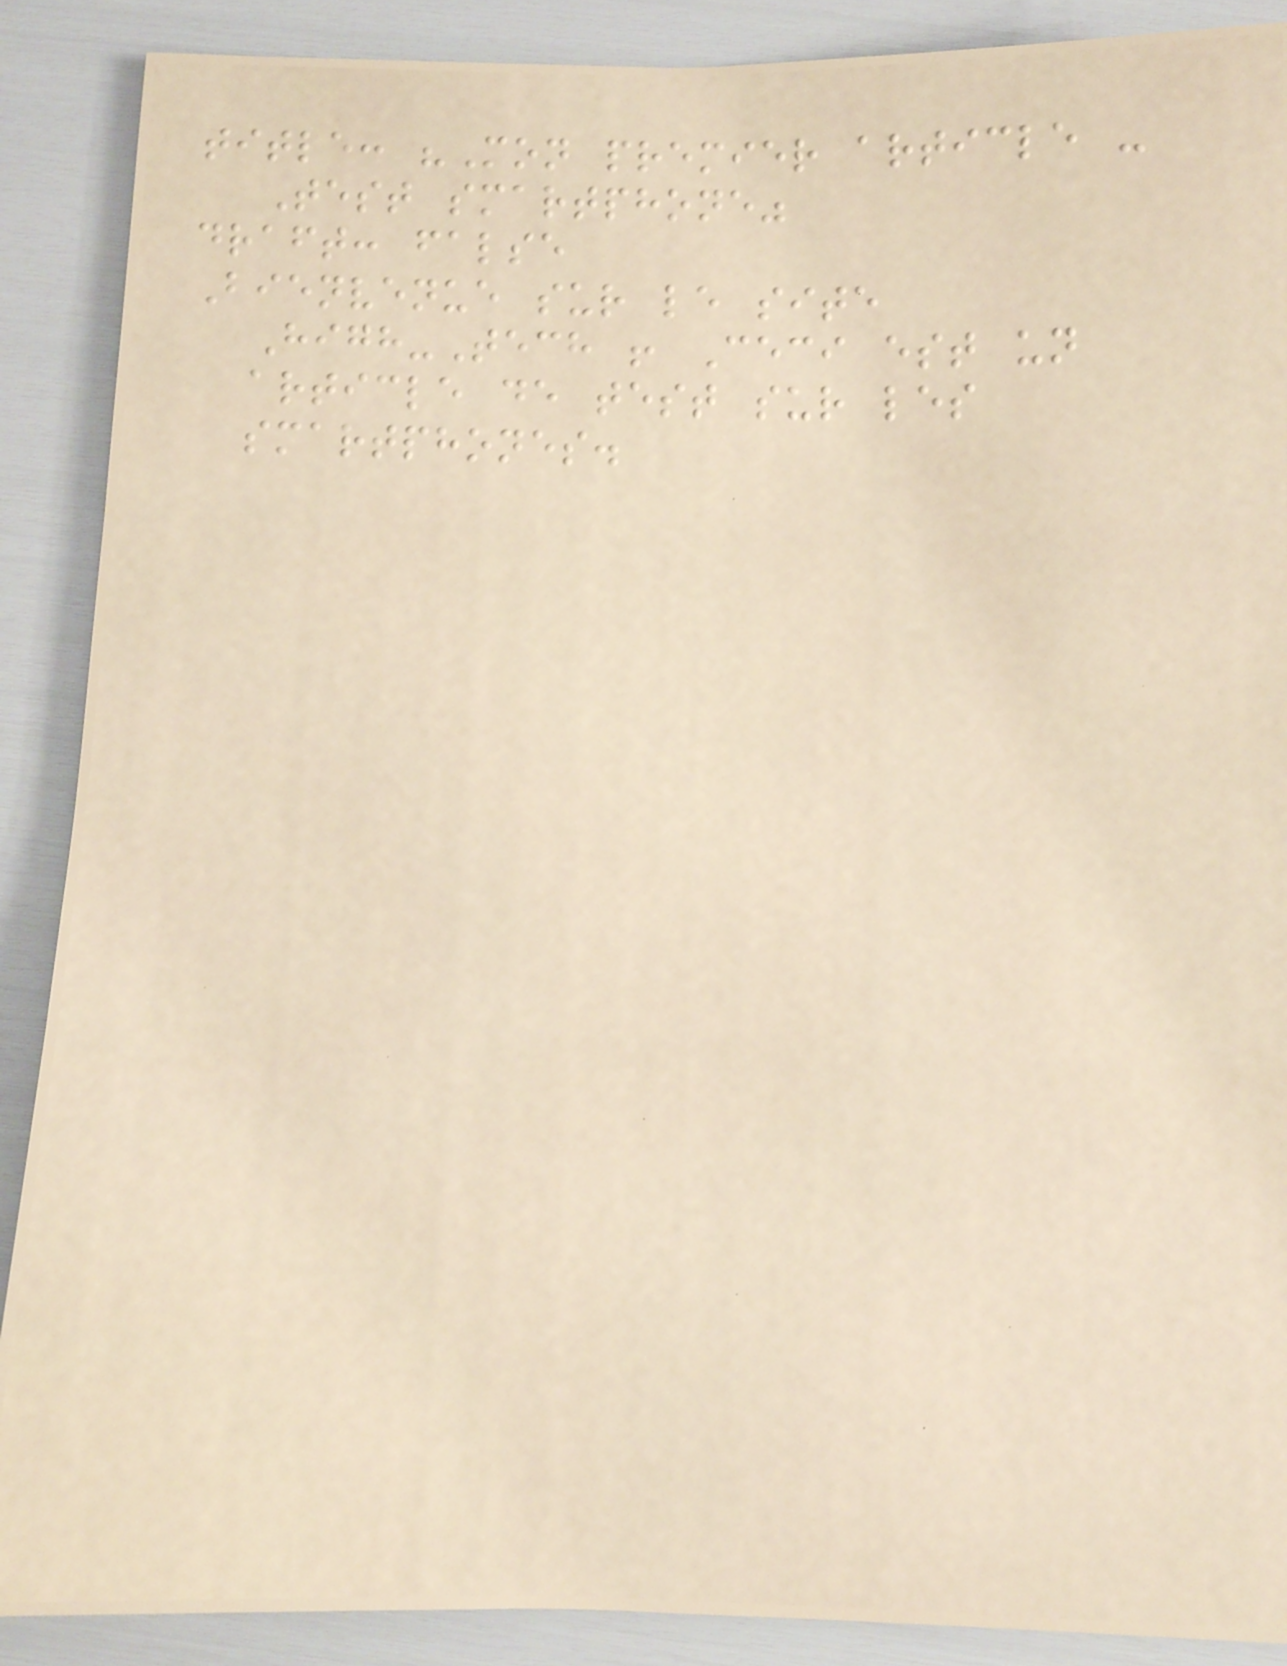title: "Mon premier article -
Test smartphone"
draft: false
Bienvenue sur le site
High-Tech ! Ceci est un
article de test sur les
smartphones.
